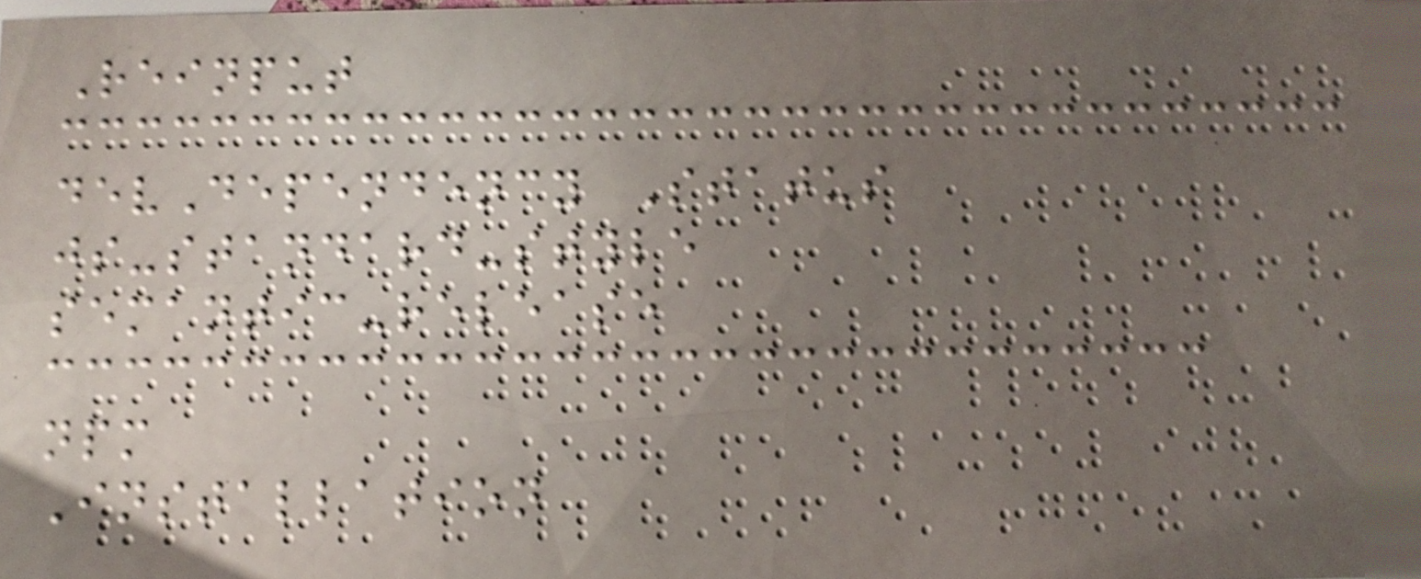Reinput
devDependency Status
js-standard-style
semantic-release
npm
Installation
